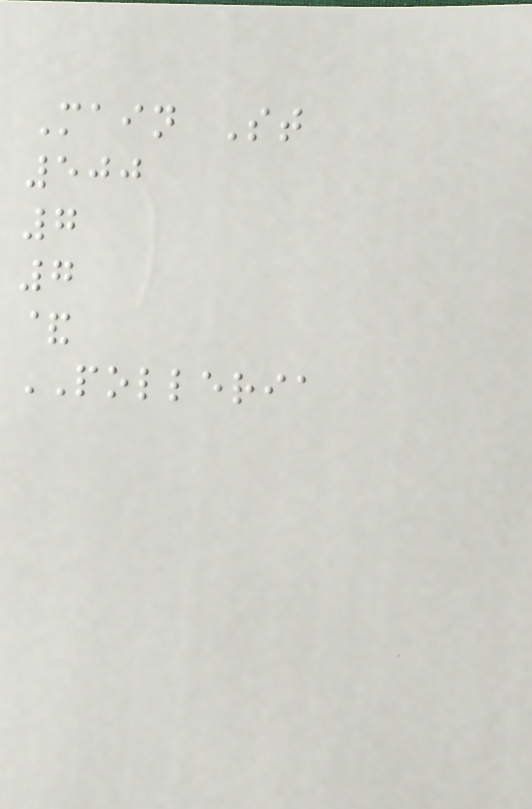Main St
500
7
7
&
POLLERIA
